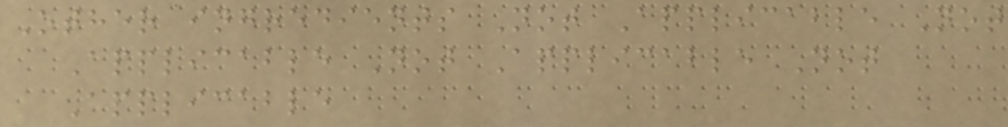Other ingredients Not Applicable Not
Applicable Not Applicable Not
Applicable
